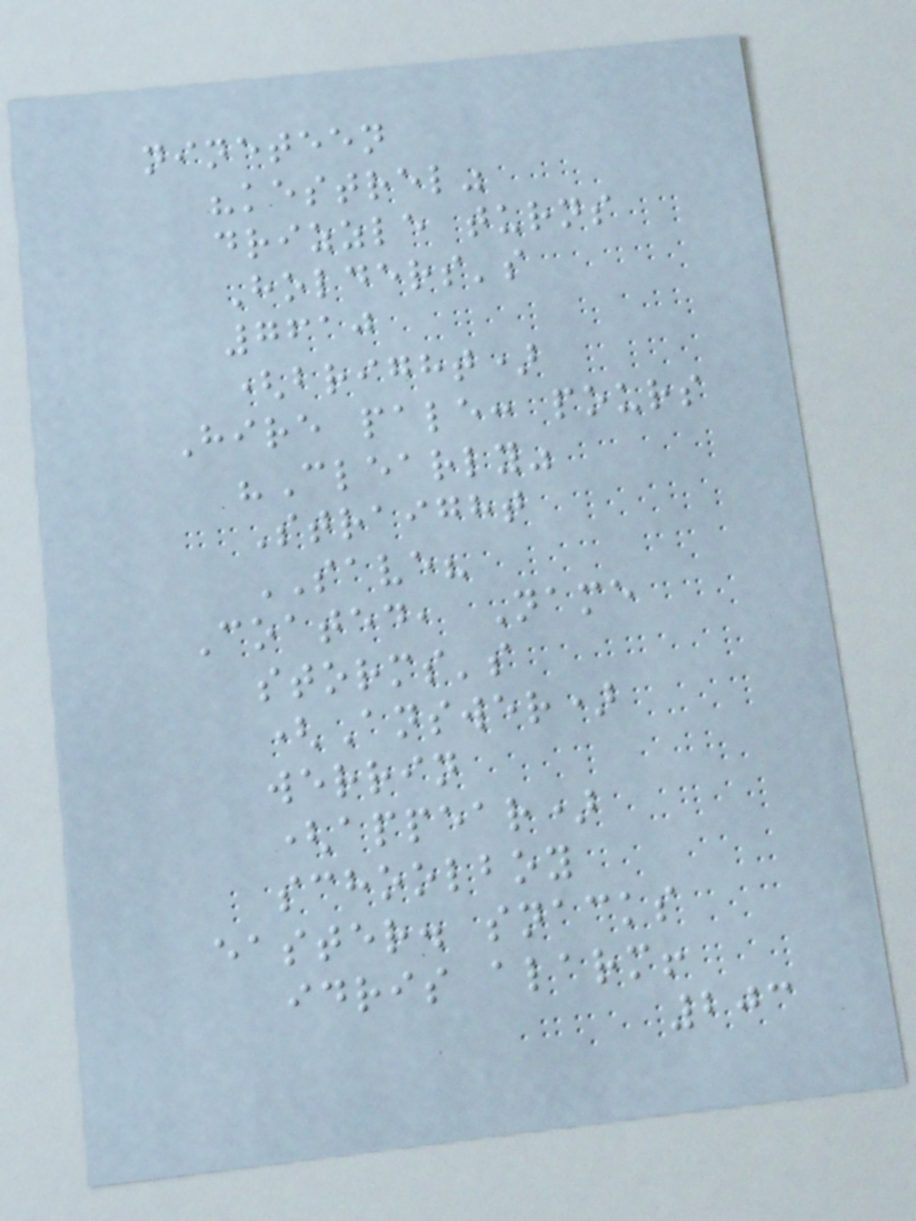nineteen
"kestrel"
drizzle turns
Holders's
7610
(bright)
Hire pale: pours
"Clearly"
Straight
SAVE?
Coated, Name
storms's
(Answer)
werrin
(appear)
schoolboy
easter. snacks
idris alarm!
203
